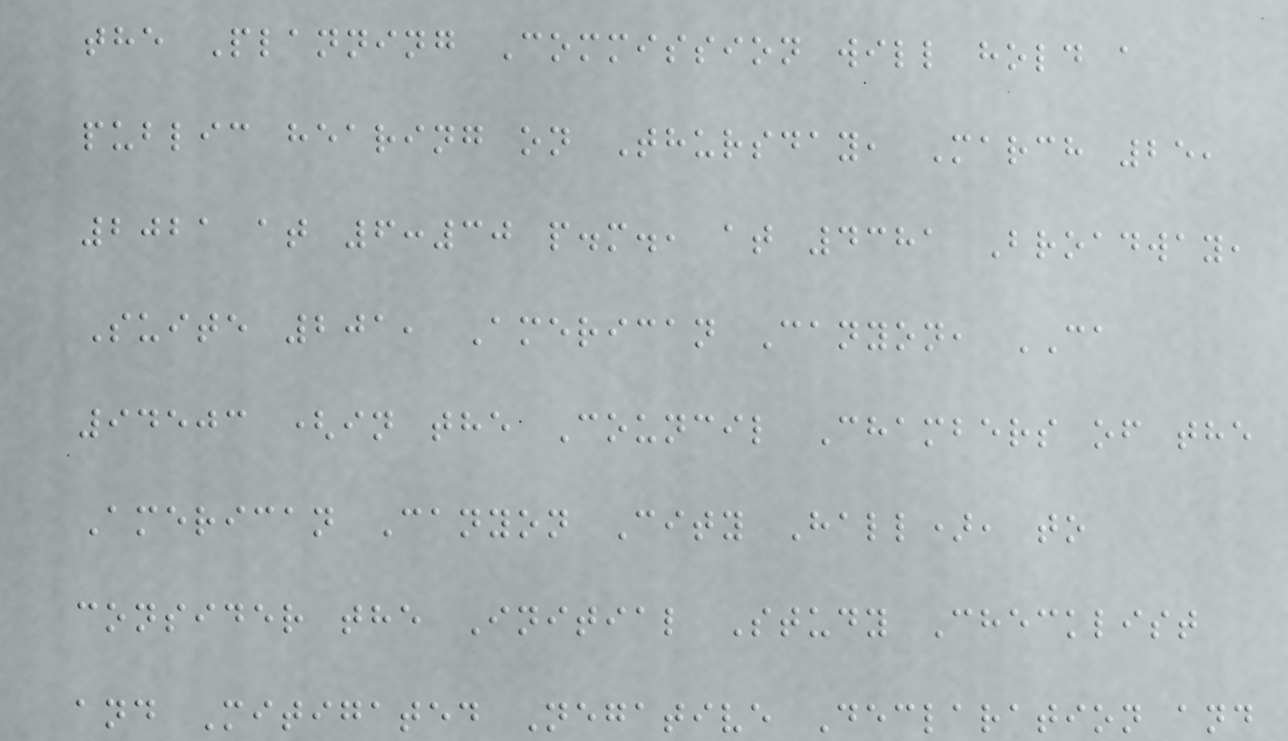the Planning Commission will hold a
public hearing on Thursday, March 25,
2021 at 6:30 p.m., at 4381 Broadway,
Suite 201, American Canyon, CA
94503 (in the Council Chambers of the
American Canyon City Hall), to
consider the Initial Study Checklist
and Mitigated Negative Declaration and
